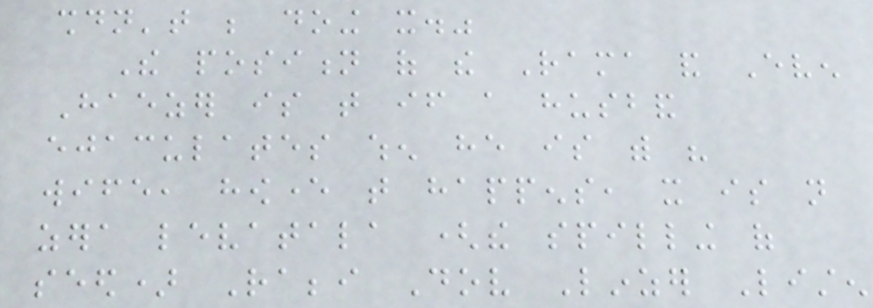shouldn't be doing it."
The position of the Rama and Even
Haezer is that if a husband
ejaculates when he is with his
wife, however that happens, it is not
zera levatala (the spilling of
seed) Rabbi Dov Linzer Listen
